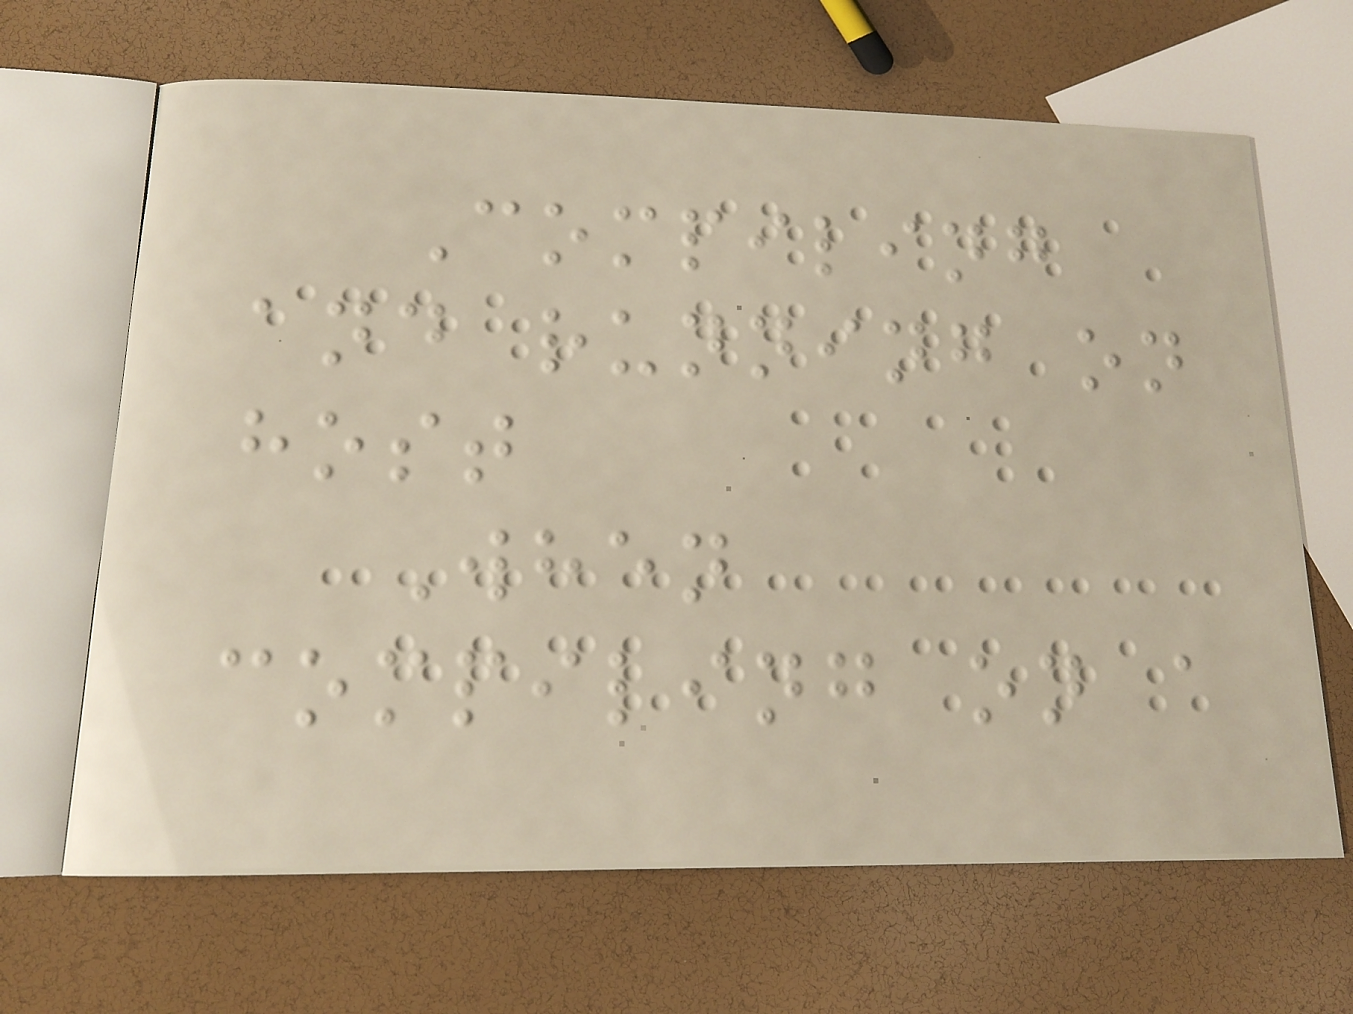Compiling
and running on
host
When
compiling on a
